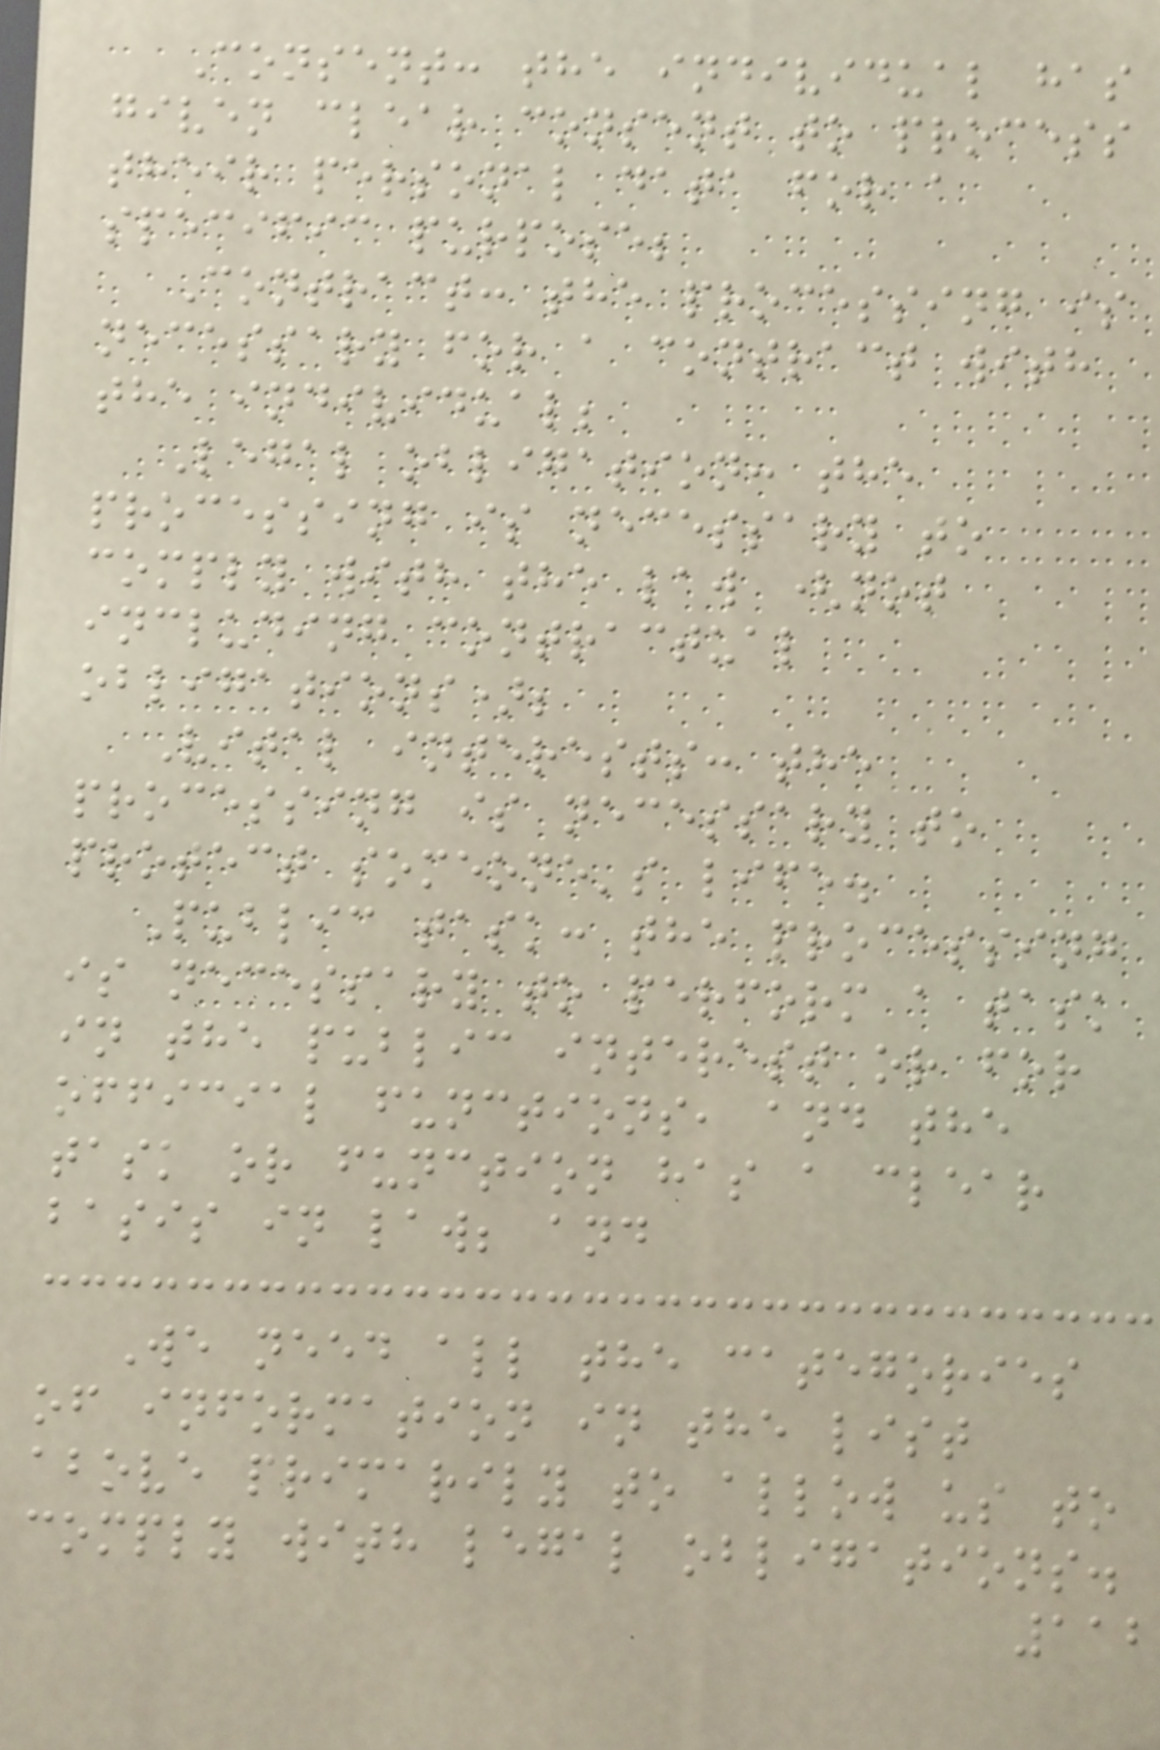Consent: the individual has
given clear consent to process
their personal data for a
specific purpose;
Contract: the processing is
necessary for a contract with
the individual;
Legal obligation: the
processing is necessary to
comply with the law (not
including contractual
obligations);
Vital interests: the
processing is necessary to
protect someone's life.
Public task: the processing
is necessary to perform a task
in the public interest or for
official functions, and the
task or function has a clear
basis in law; and
We need all the categories
of information in the list
above primarily to allow us to
comply with legal obligations.
112
